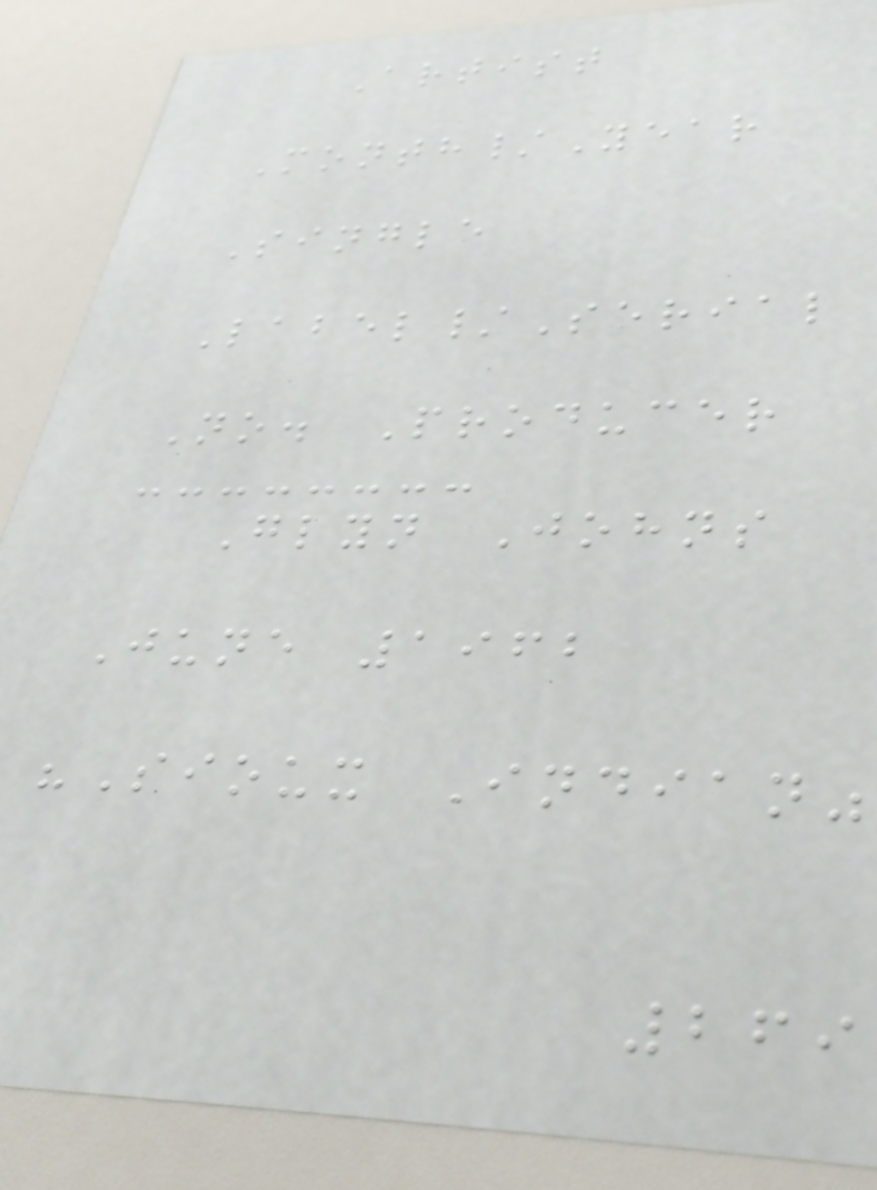Artist
Month/Year
Single
Label/Serial
No. Producer
Glyn Johns
June 1962
"Sioux Indian"
269
